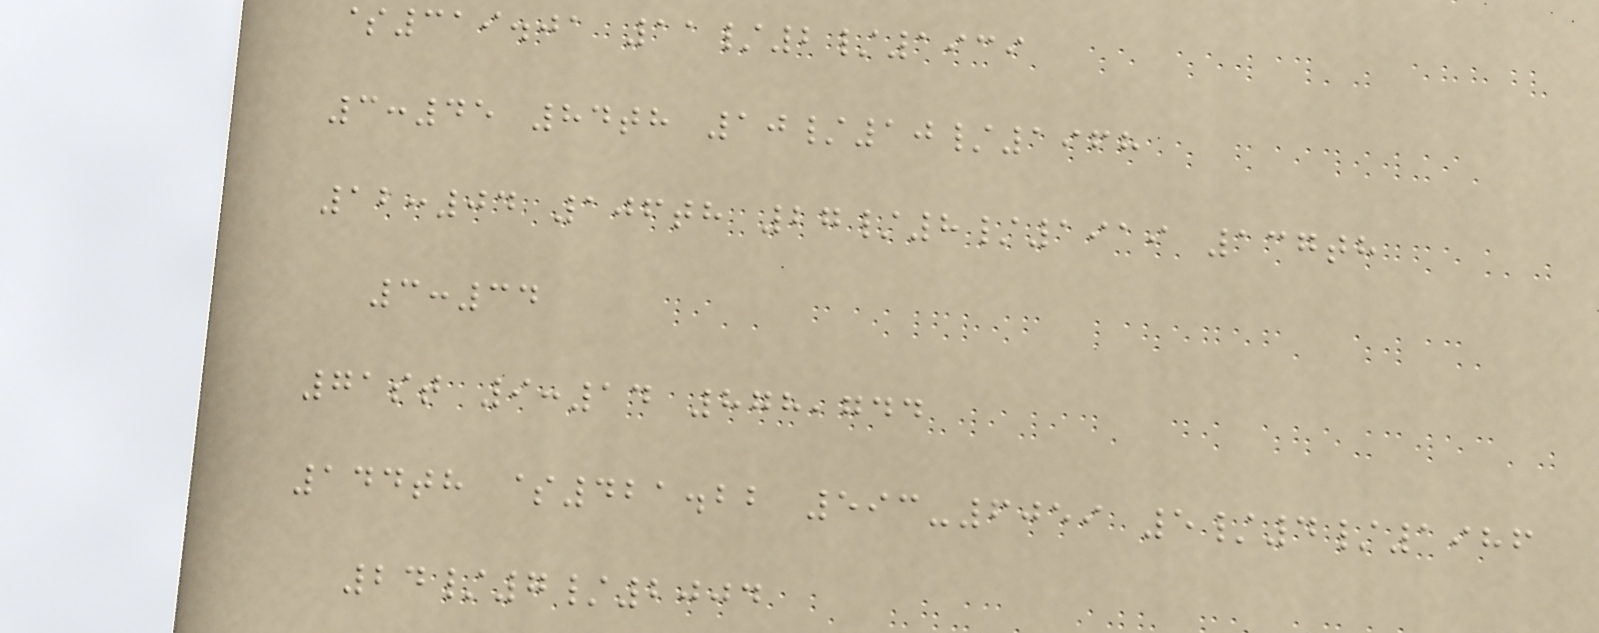$319.01 11/2/1939
3:45 84th 10/10/1968
12:04 106th 27/8/1919 137th
3:34
71st 9:14 878,744
144th $421.22 593-6059 5/4/1986
24/7/2004
